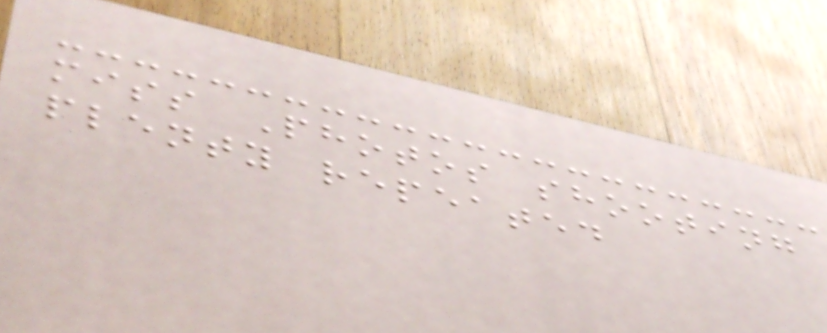miss Photos shooting
plenty repeated
